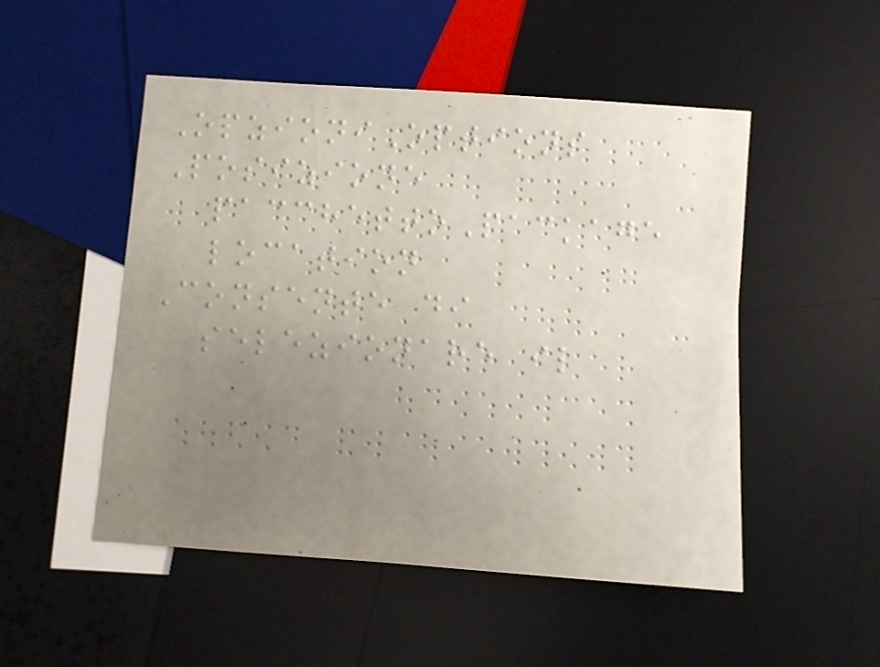OpzioniOptions
Posizione
pacchettoPackage
location
Consente di
selezionare il
